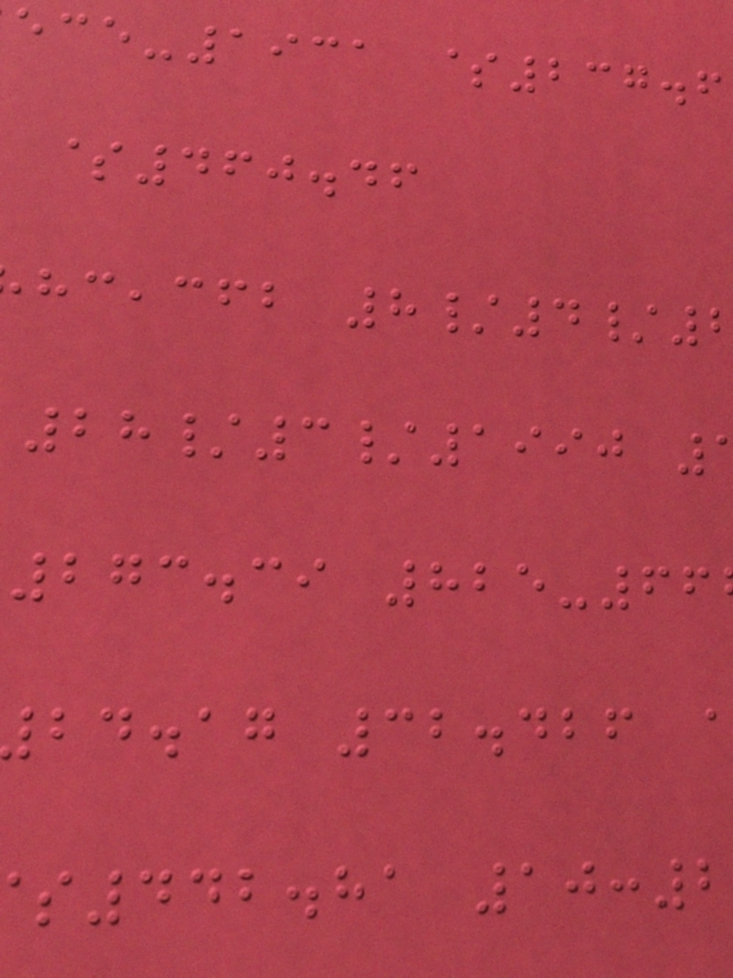-1931 $237.6
$460.46
,cfb 8/4/
28/3/1990
273.39 825-66
bd.ag 32.426
442.81 10:2
